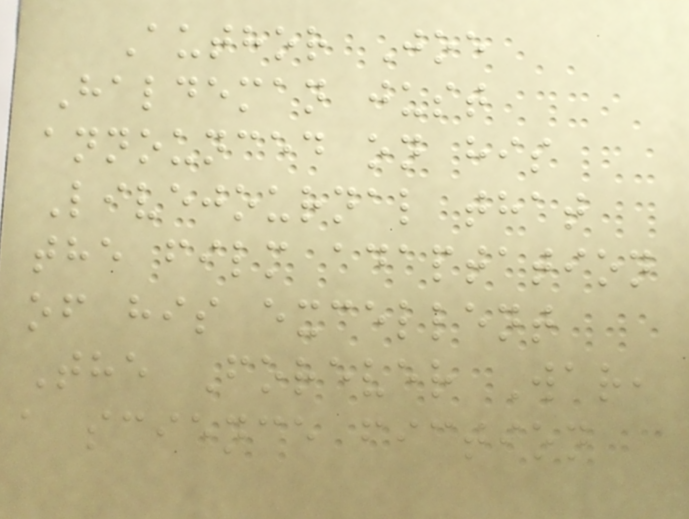Author Joe
Haldeman just
announced on his
Livejournal that
the film adaptation
of his excellent
The Forever War,
a science fiction
